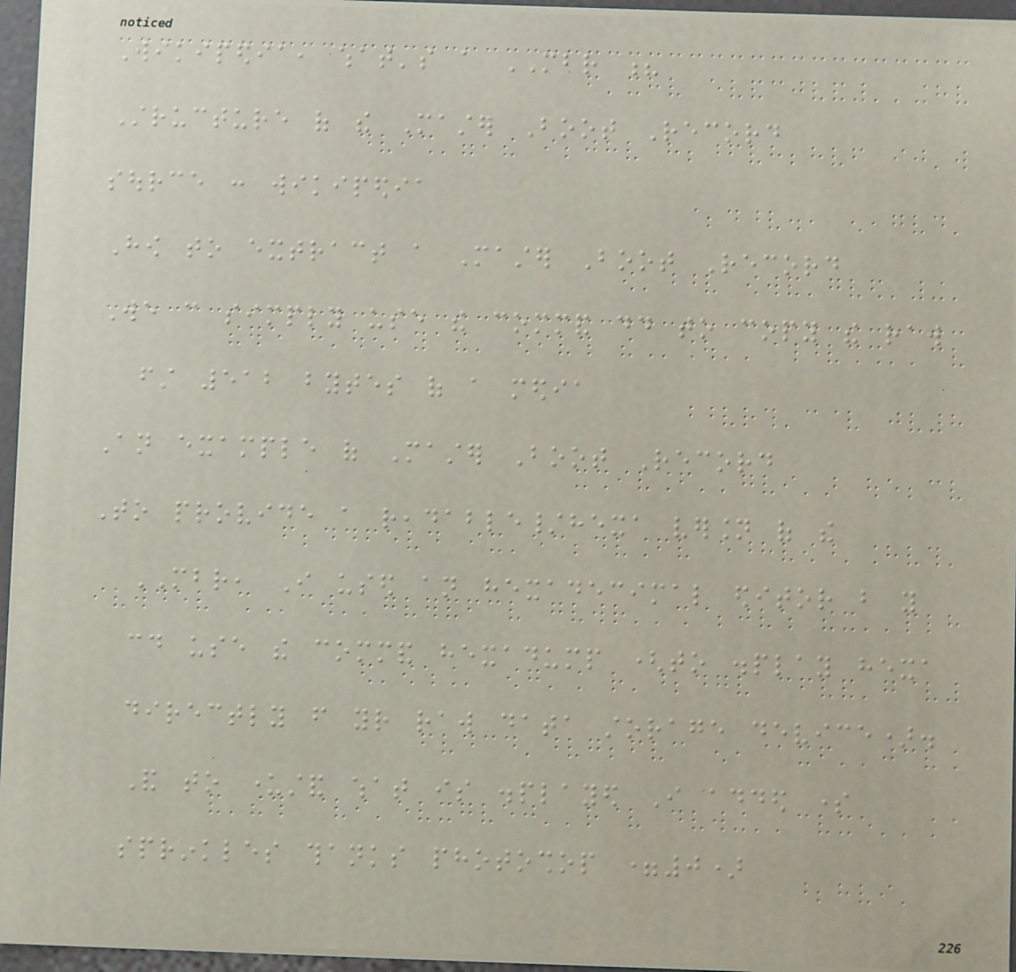Wikipedia, what's a MBR ?
Structure of the Master Boot Record
source : wikipedia
How to extract a Master Boot Record
We can simply use the command dd to copy the raw
first 512 bytes of a media
An example of Master Boot Record
To provide a readable/hexa version of the
MBR, I used an hexadecimal editor but you
could use the command hexadump (to display hexa
directly from your raw data storage device).
And to understand what is displayed I added some
sprinkles thanks photoshop =0)
